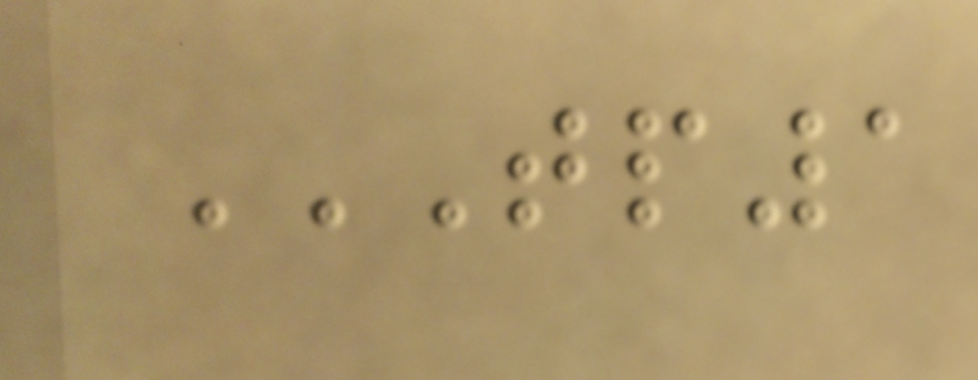TP1
